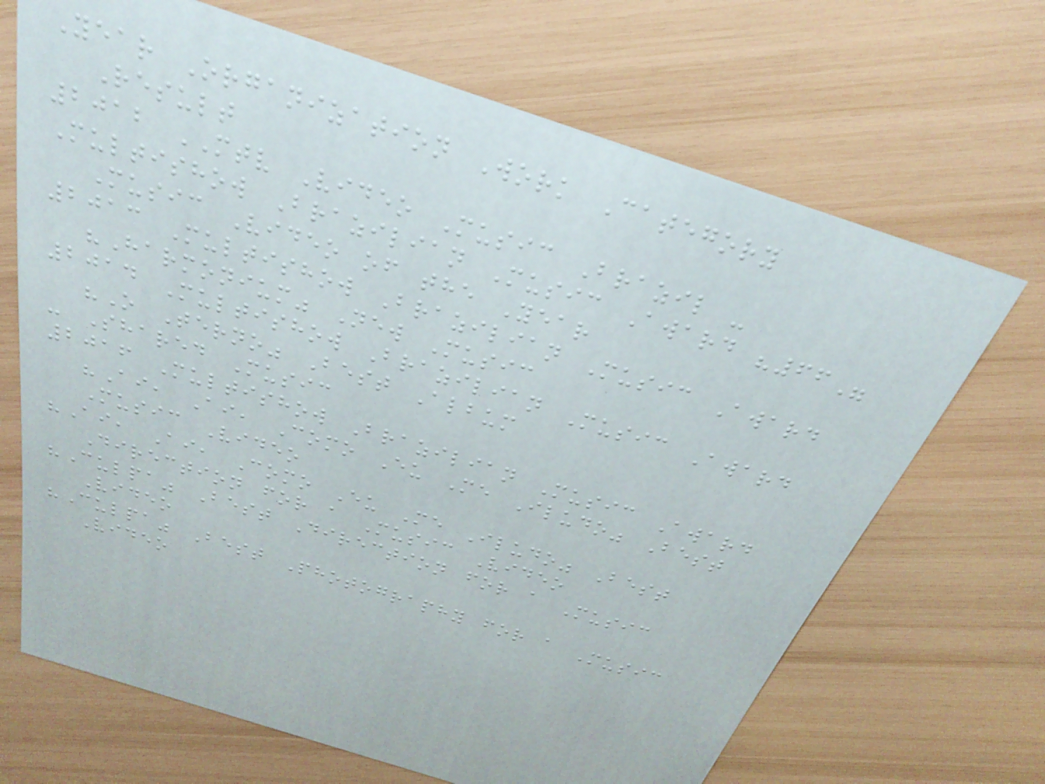Year Organization Work Category
Result
2012 MTV Video Music Brazil -
Multishow Brazilian Music Award "66"
Music Video of the Year
2013 Multishow Brazilian Music Award
"Harmonium" New Music
2014 Multishow Brazilian Music Award
"O Terno" Best Album
- Shared Music
2016 Multishow Brazilian Music Award
"Ai, Ai, Como Eu Me Iludo" Best
Music Video
"Ai, Ai, Como Eu Me Iludo" Best
Direction for a Music Video
"Culpa" Best Direction for a Music
Video
"Culpa" Best Photography for a Music
Video
